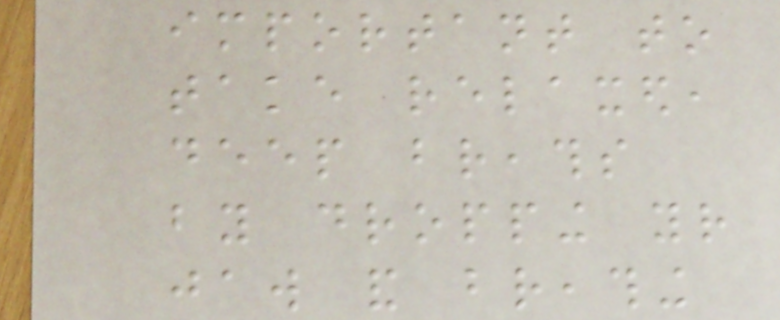important to
take relaxed,
deep breaths
by dropping your
jaw and breathing
